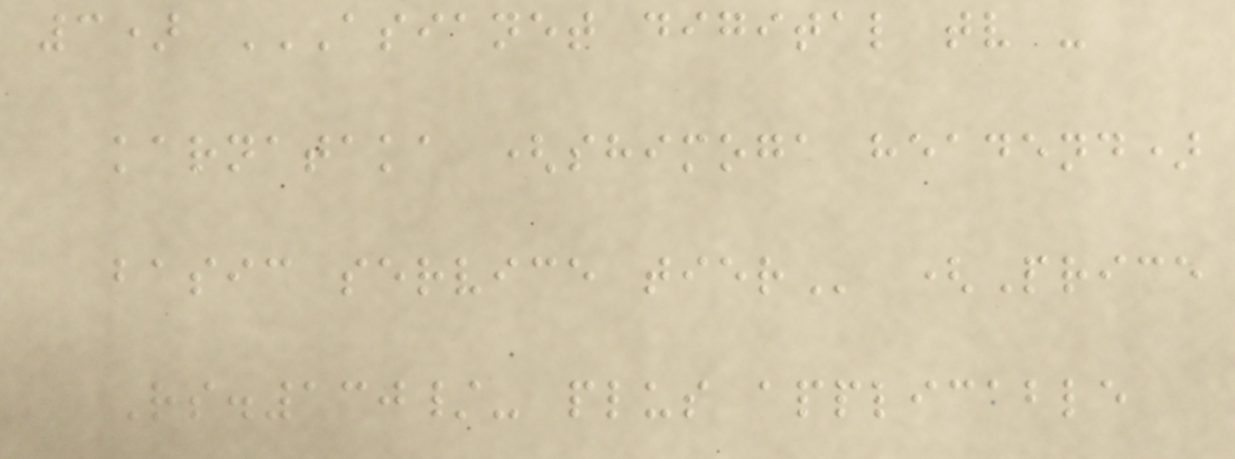3) ASIANET DIGITAL TV -
KARNATAKA (SHIMOGA HEADEND)
BASIC SERVICE TIER (Price
Rs.130/- plus applicable
